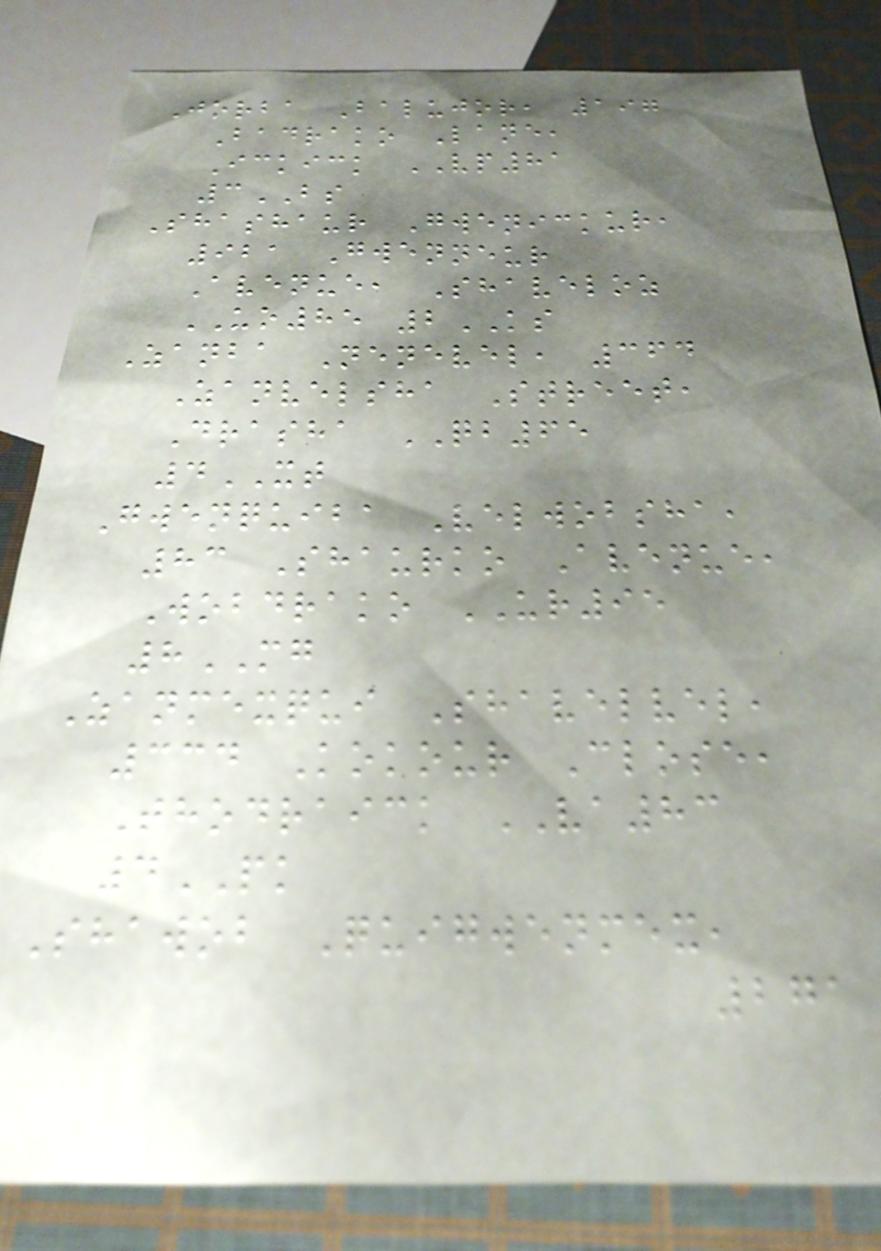Jorba Balujor, 197
Badrako Lane,
Ickick VP81
3BS
Shashaur Gwenickur,
921 Gwenneur
Avenue, Shaveloz
UO85 2KS
Zanba Nenevel, 364
Zanvelsha Street,
Drasha QB65
4XT
Gwenquiba Velwobsha,
83 Shaurko Avenue,
Wobdrako UR95
8MG
Zanmexqui Shavelvel,
334 Kokour Close,
Thodraick VA83
4PK
Shawob Quigwenmex,
271
